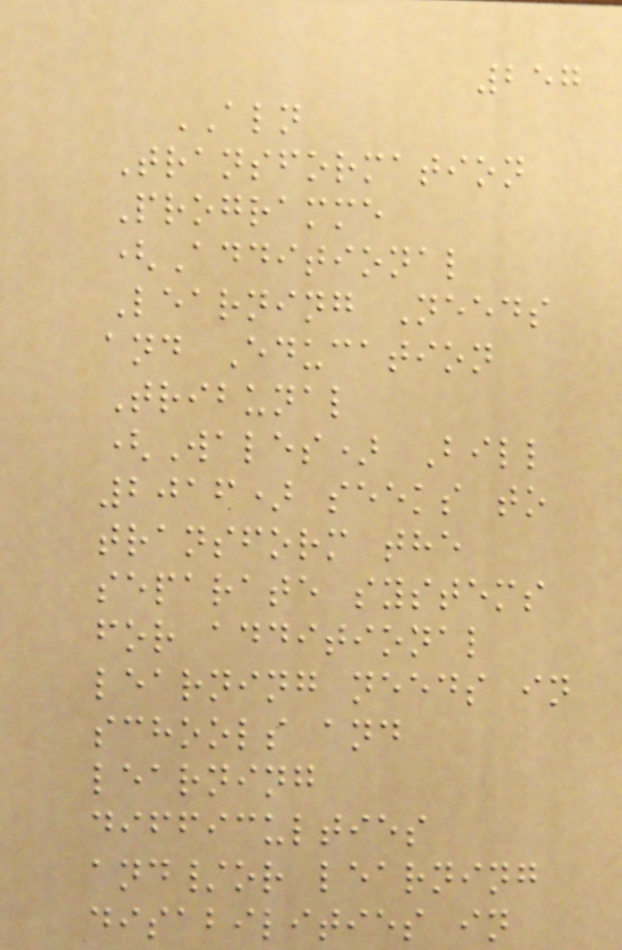257
ALN
Transformation
Programme
(Additional
Learning Needs
and Education
Tribunal
(Wales) Bill
2016) seeks to
transform the
separate systems
for additional
learning needs in
schools and
learning
difficulties
and/or learning
disabilities in
